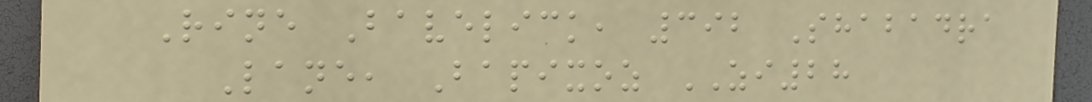Rine Bavelick, 392 Shabadra
Lane, Bapixoz ZI28
